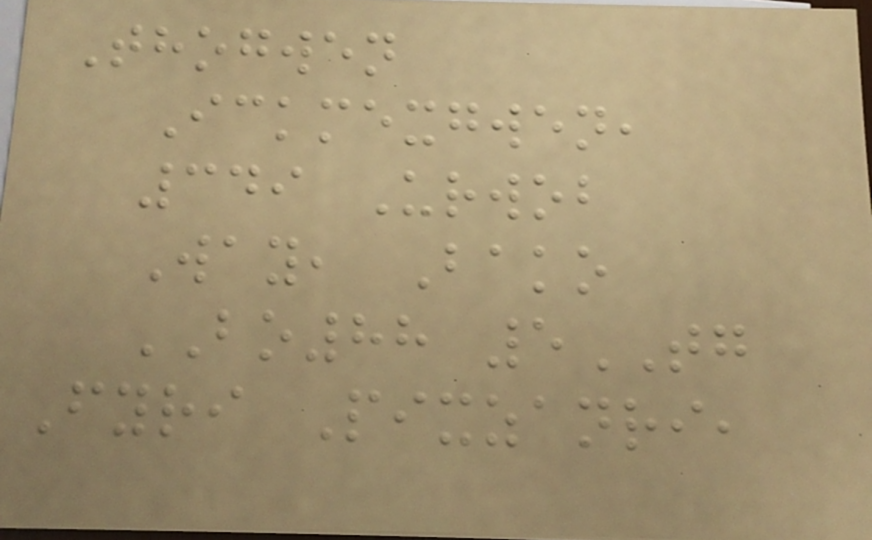Thogwen
Ickmexgwen,
349 Urwob
Way, Bako
BO88 5TG
Fyri Pixzanri,
